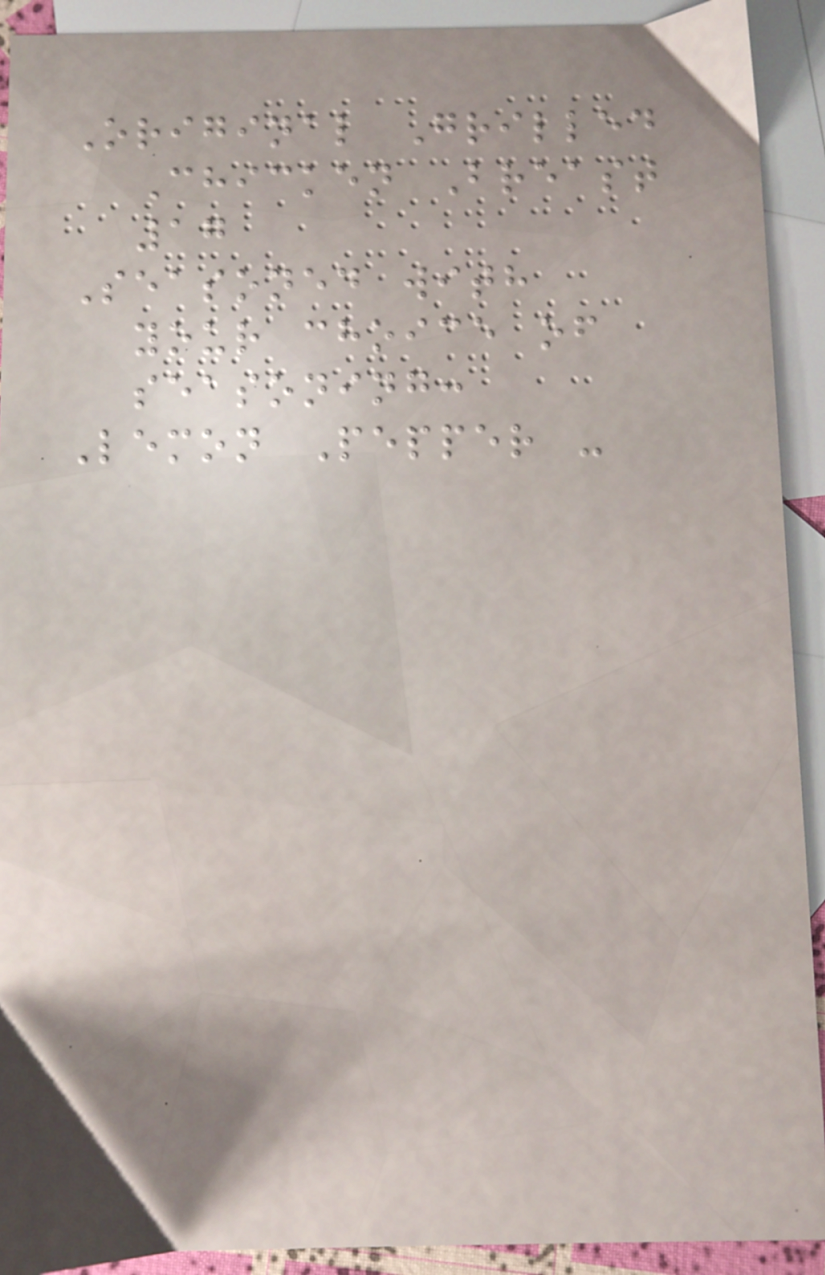Original Grilled
Chicken Breast
17
Seasoned with
your choice of
seasoning:
Lemon Pepper -
